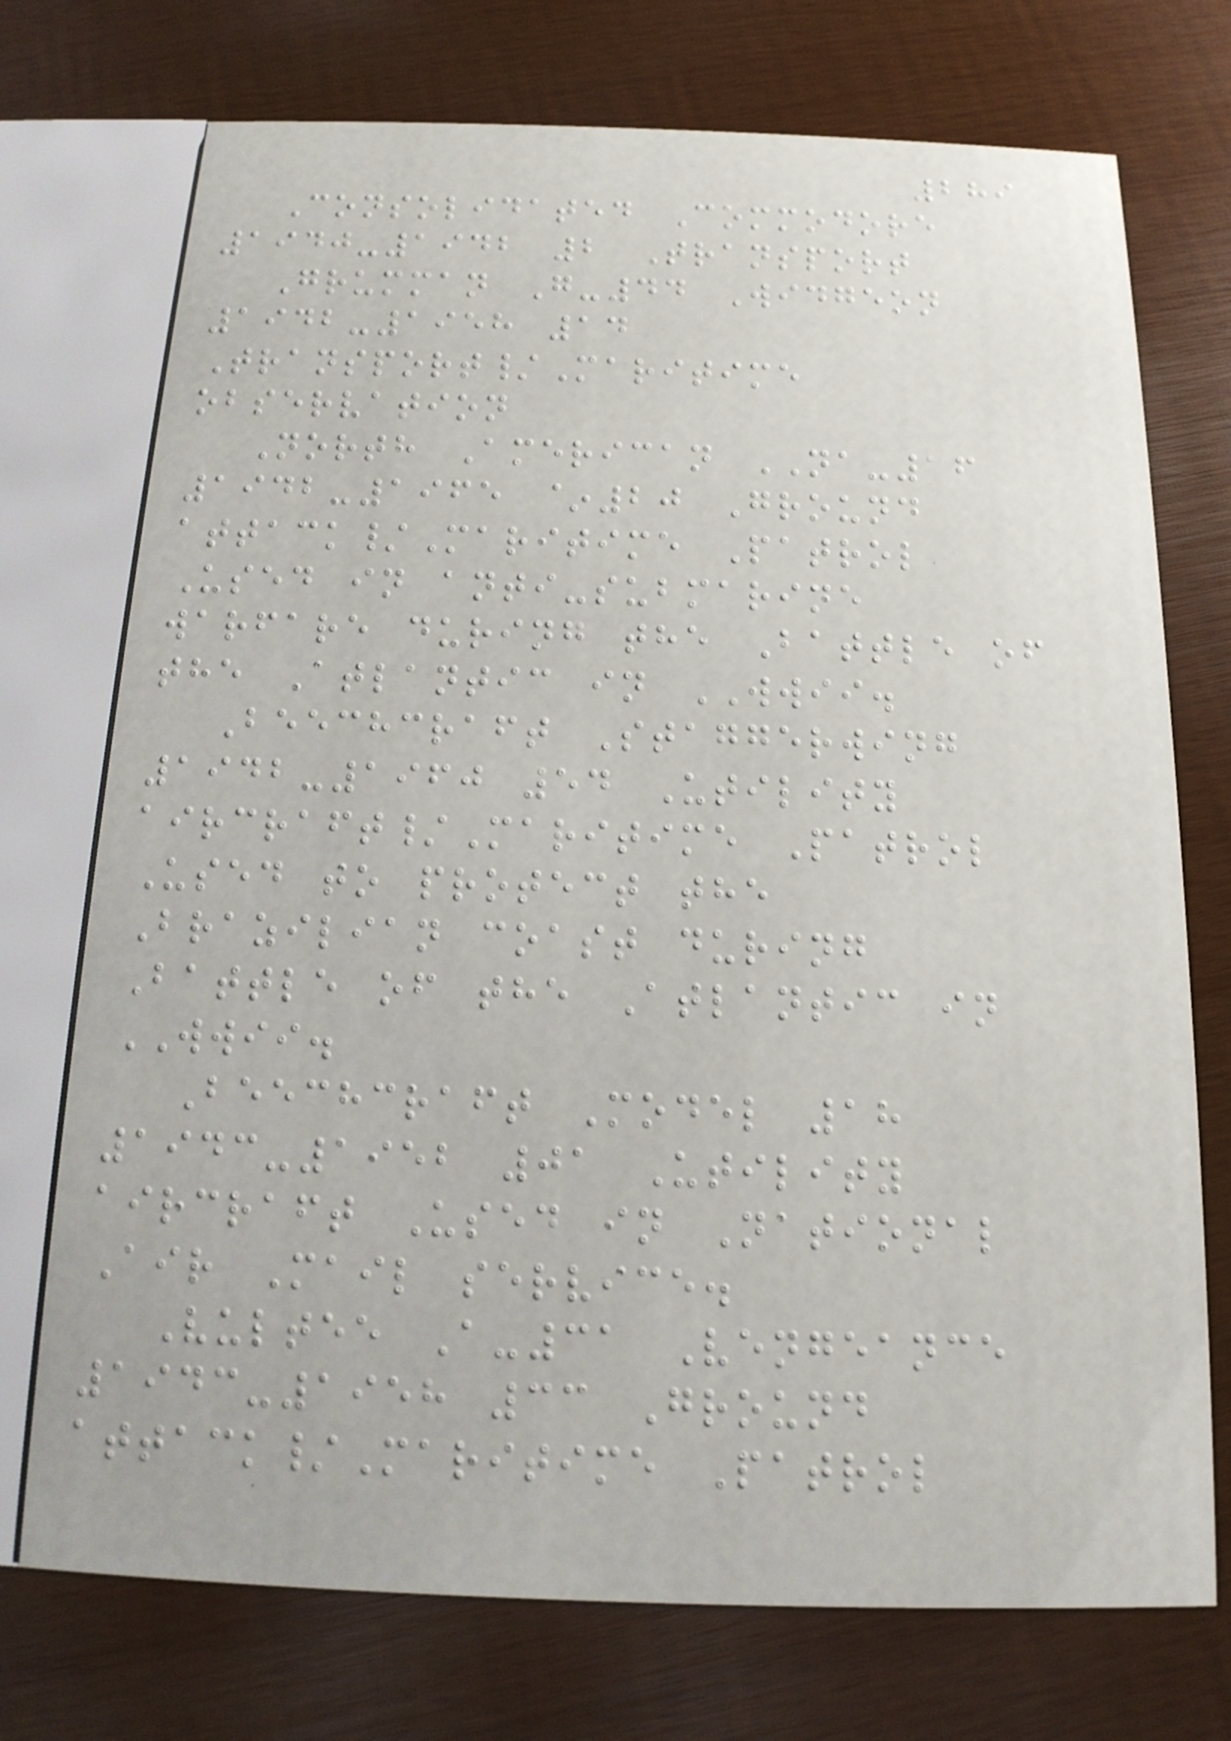289
Consolidated Commodore
1940-1942 2 Transport
Grumman G-44 Widgeon
1942-1958 14
Transport/Maritime
observation
North American NA-16
1942-1965 ~20 Ground
attack/Maritime Patrol
Used in anti-submarine
warfare during the Battle of
the Atlantic in WWII.
Beechcraft Staggerwing
1942-1960 54 Utility
aircraft/Maritime Patrol
Used to protect the
Brazilian coast during
Battle of the Atlantic in
WWII.
Beechcraft Model 18
1943-1952 01 Utility
aircraft Used in National
Air Mail service.
Vultee A-31 Vengeance
1943-1958 33 Ground
attack/Maritime Patrol
